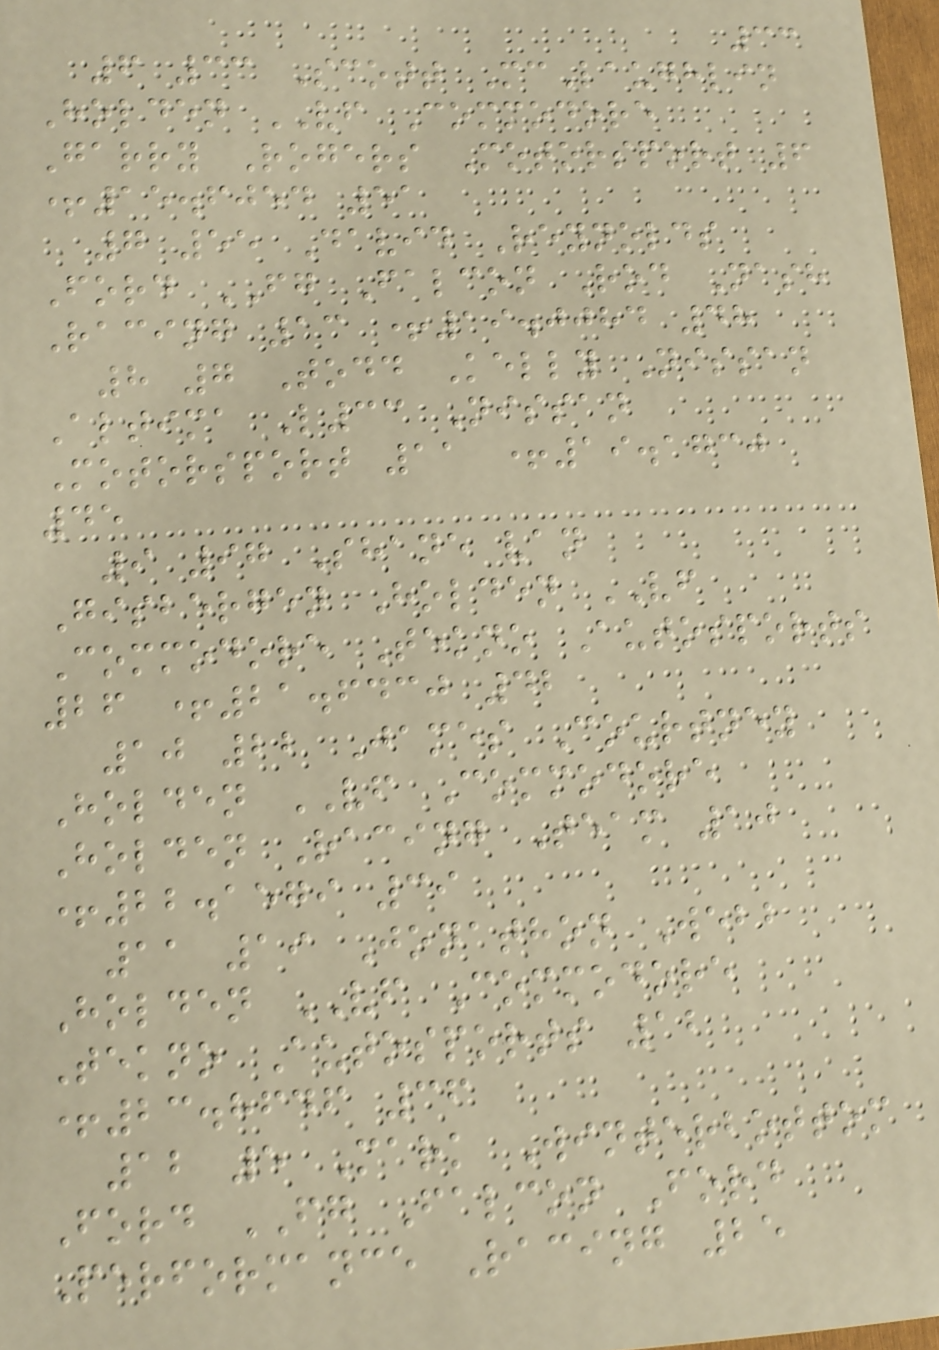33
6 33 Scott McLaughlin
Holden VF Commodore
Garry Rogers Motorsport 6
+15.6054 51
7 55 David Reynolds
Ford FG Falcon Rod Nash
Racing 13 +19.0084 48
8 7 Todd Kelly Nissan
Altima L33 Nissan
Motorsport 11 +19.1730
45
9 97 Shane van
Gisbergen Holden VF
Commodore Tekno Autosports
26 +21.6430 42
10 22 James Courtney
Holden VF Commodore
Holden Racing Team 10
+22.1579 39
11 19 Jonathon Webb
Holden VF Commodore
Tekno Autosports 12
+23.8646 36
12 5 Mark Winterbottom
Ford FG Falcon Ford
Performance Racing 25
